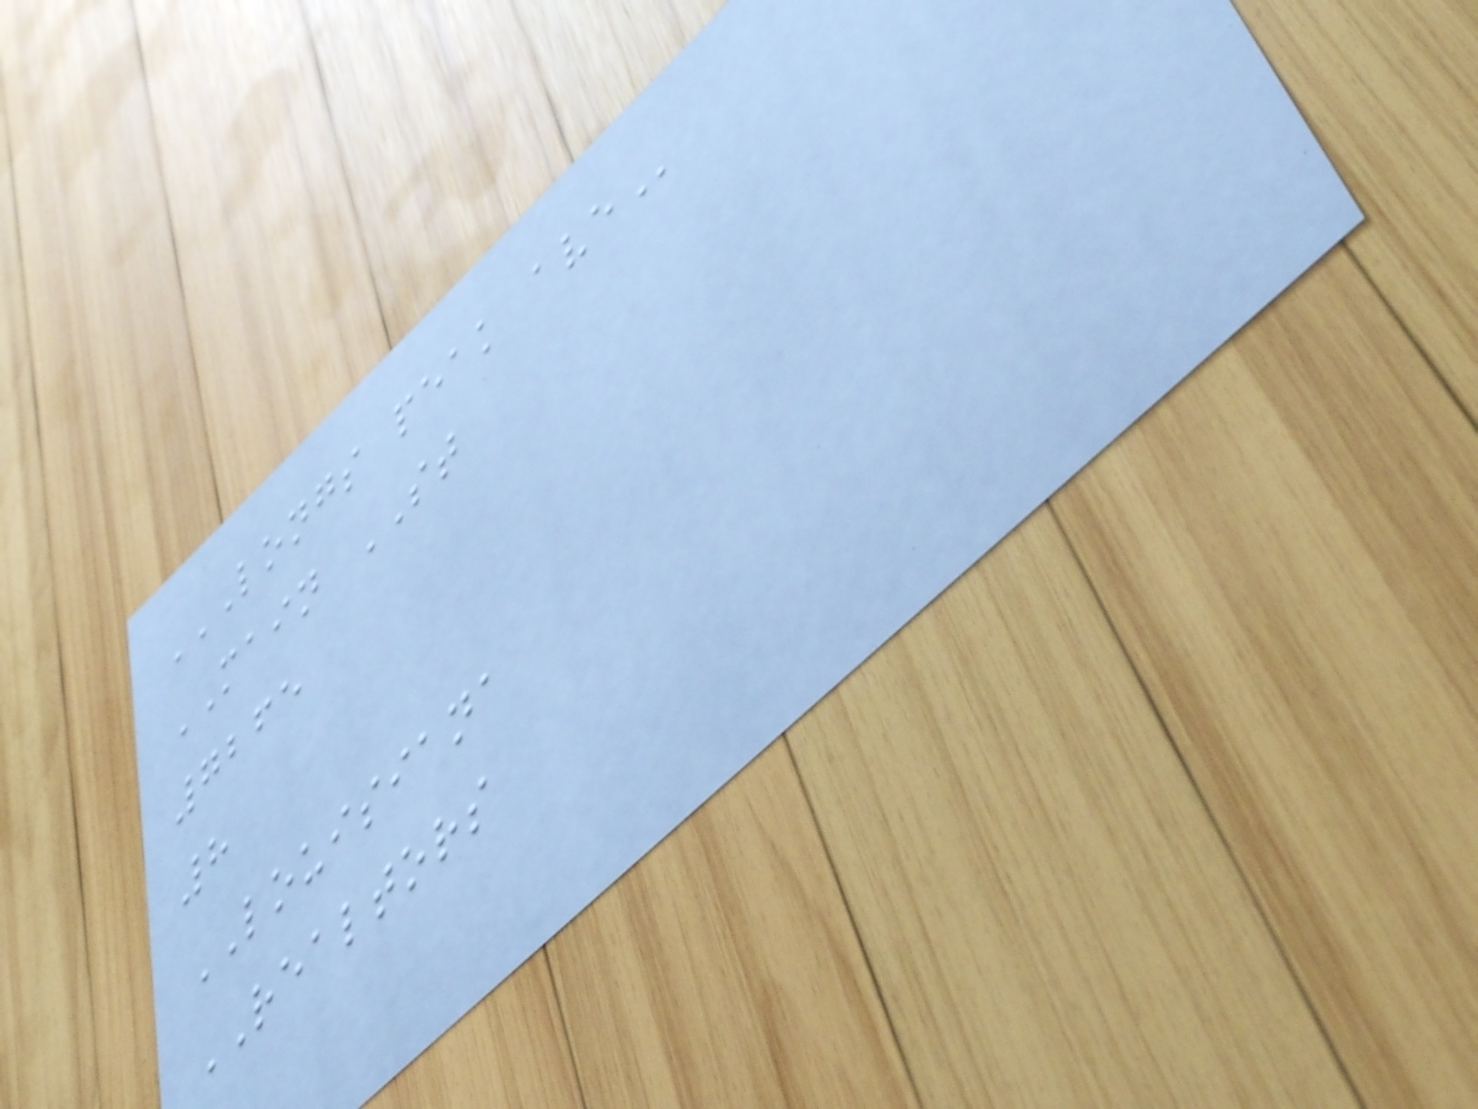LONGS PEAK AVE
MAIN ST
7265
8
LOUISIANA
REALTORS
